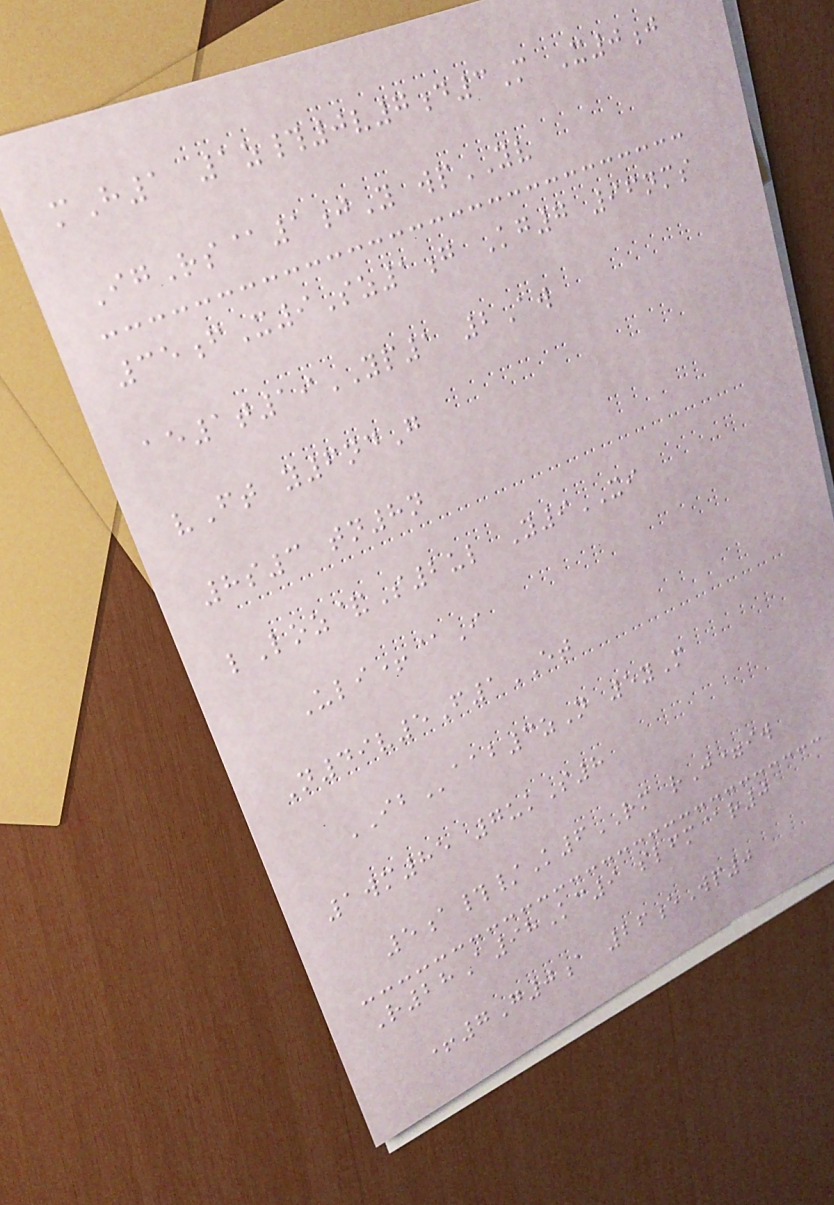mH1 1z#0v7d3M X0j
IgRs@1jY wpYV
35fX9Sz1g Kg7 96nms
ae1t19YP1 2Aw
vFt y6ndG
8s3 tn8n
lLoz&S2ul Y9XI
Uli+@I
N49v5F1ET
IBaab3zN 5yM
1wm85 7ukS8
5a#/K6RM rJ=iw
R28A98Kc9 slfm@r0
+7G0a 26eWp0
